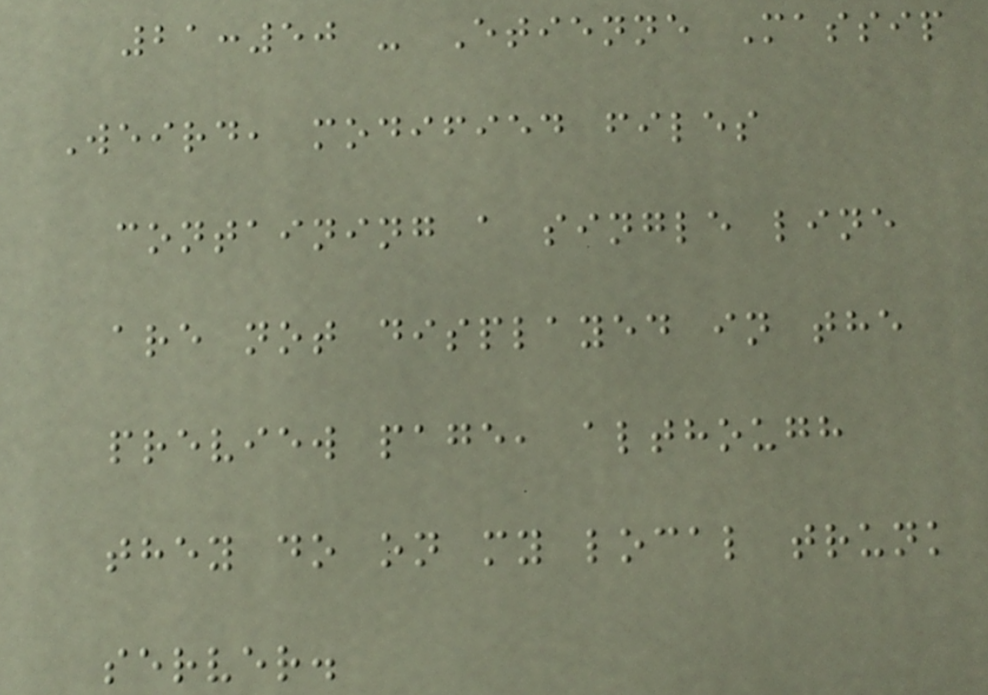21:50 - Etienne Massip
Weird, modified files
containing a single line
are not displayed in the
preview page, although
they do on my local trunk
server.
